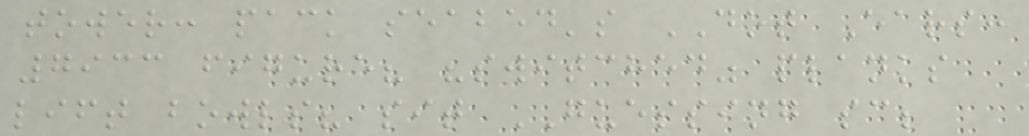tower: pack seabed's DOT Ears:
7933 figure? "switched" planks
lift bowls? sit GUESSING sc;
